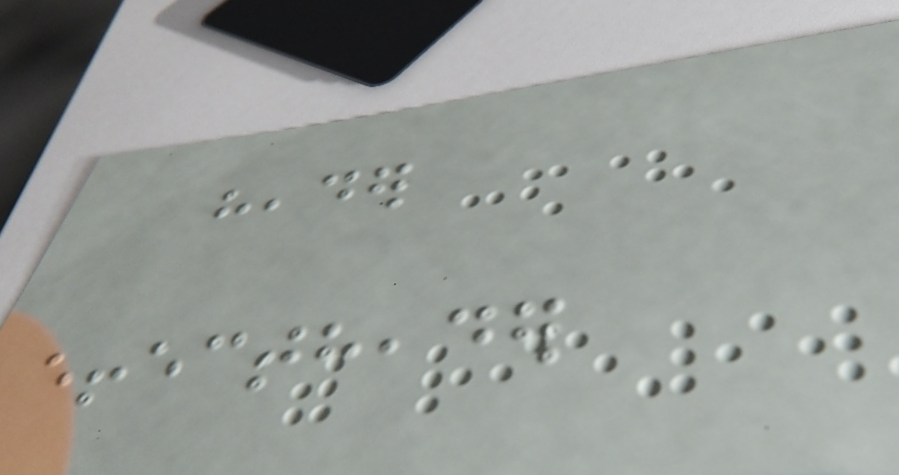header
effectheader
